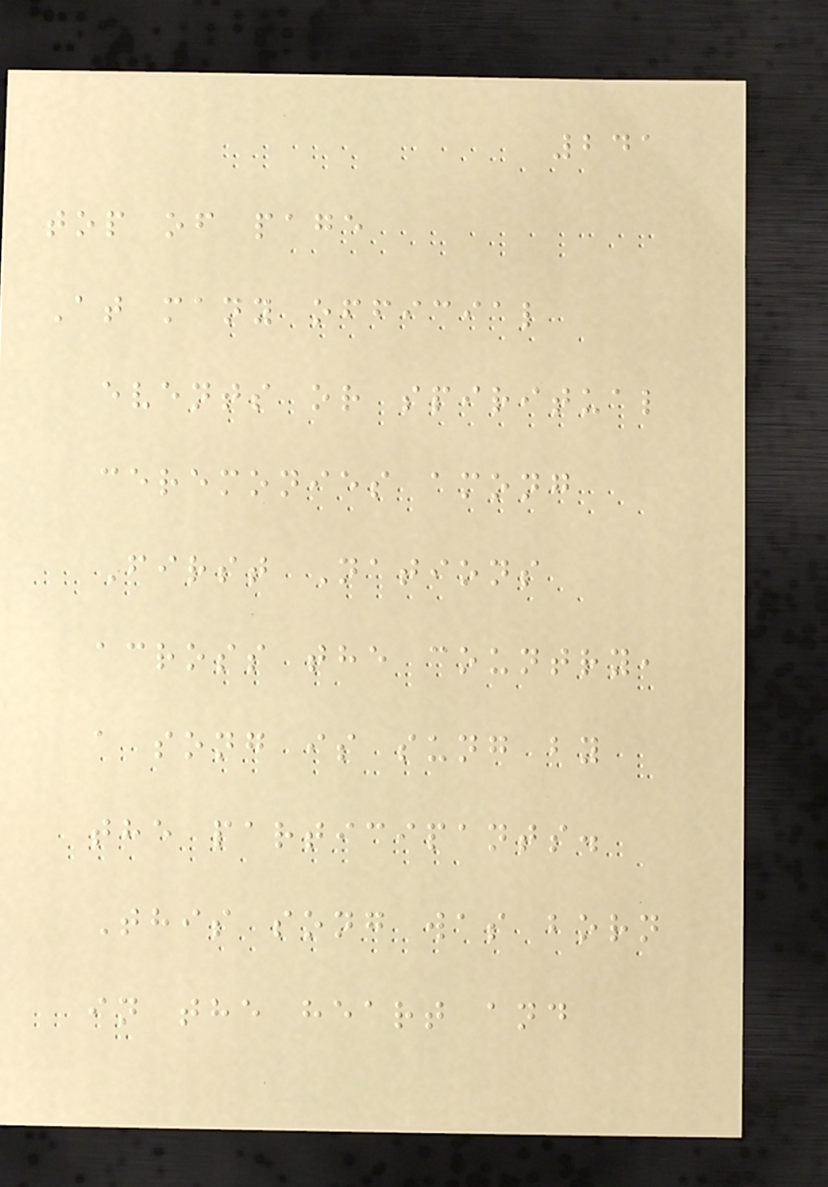241
top of page
At many official
events or spiritual
ceremonies among
First Nations
across the country,
a song is sung by
the participants.
This song was born
in the heart and
